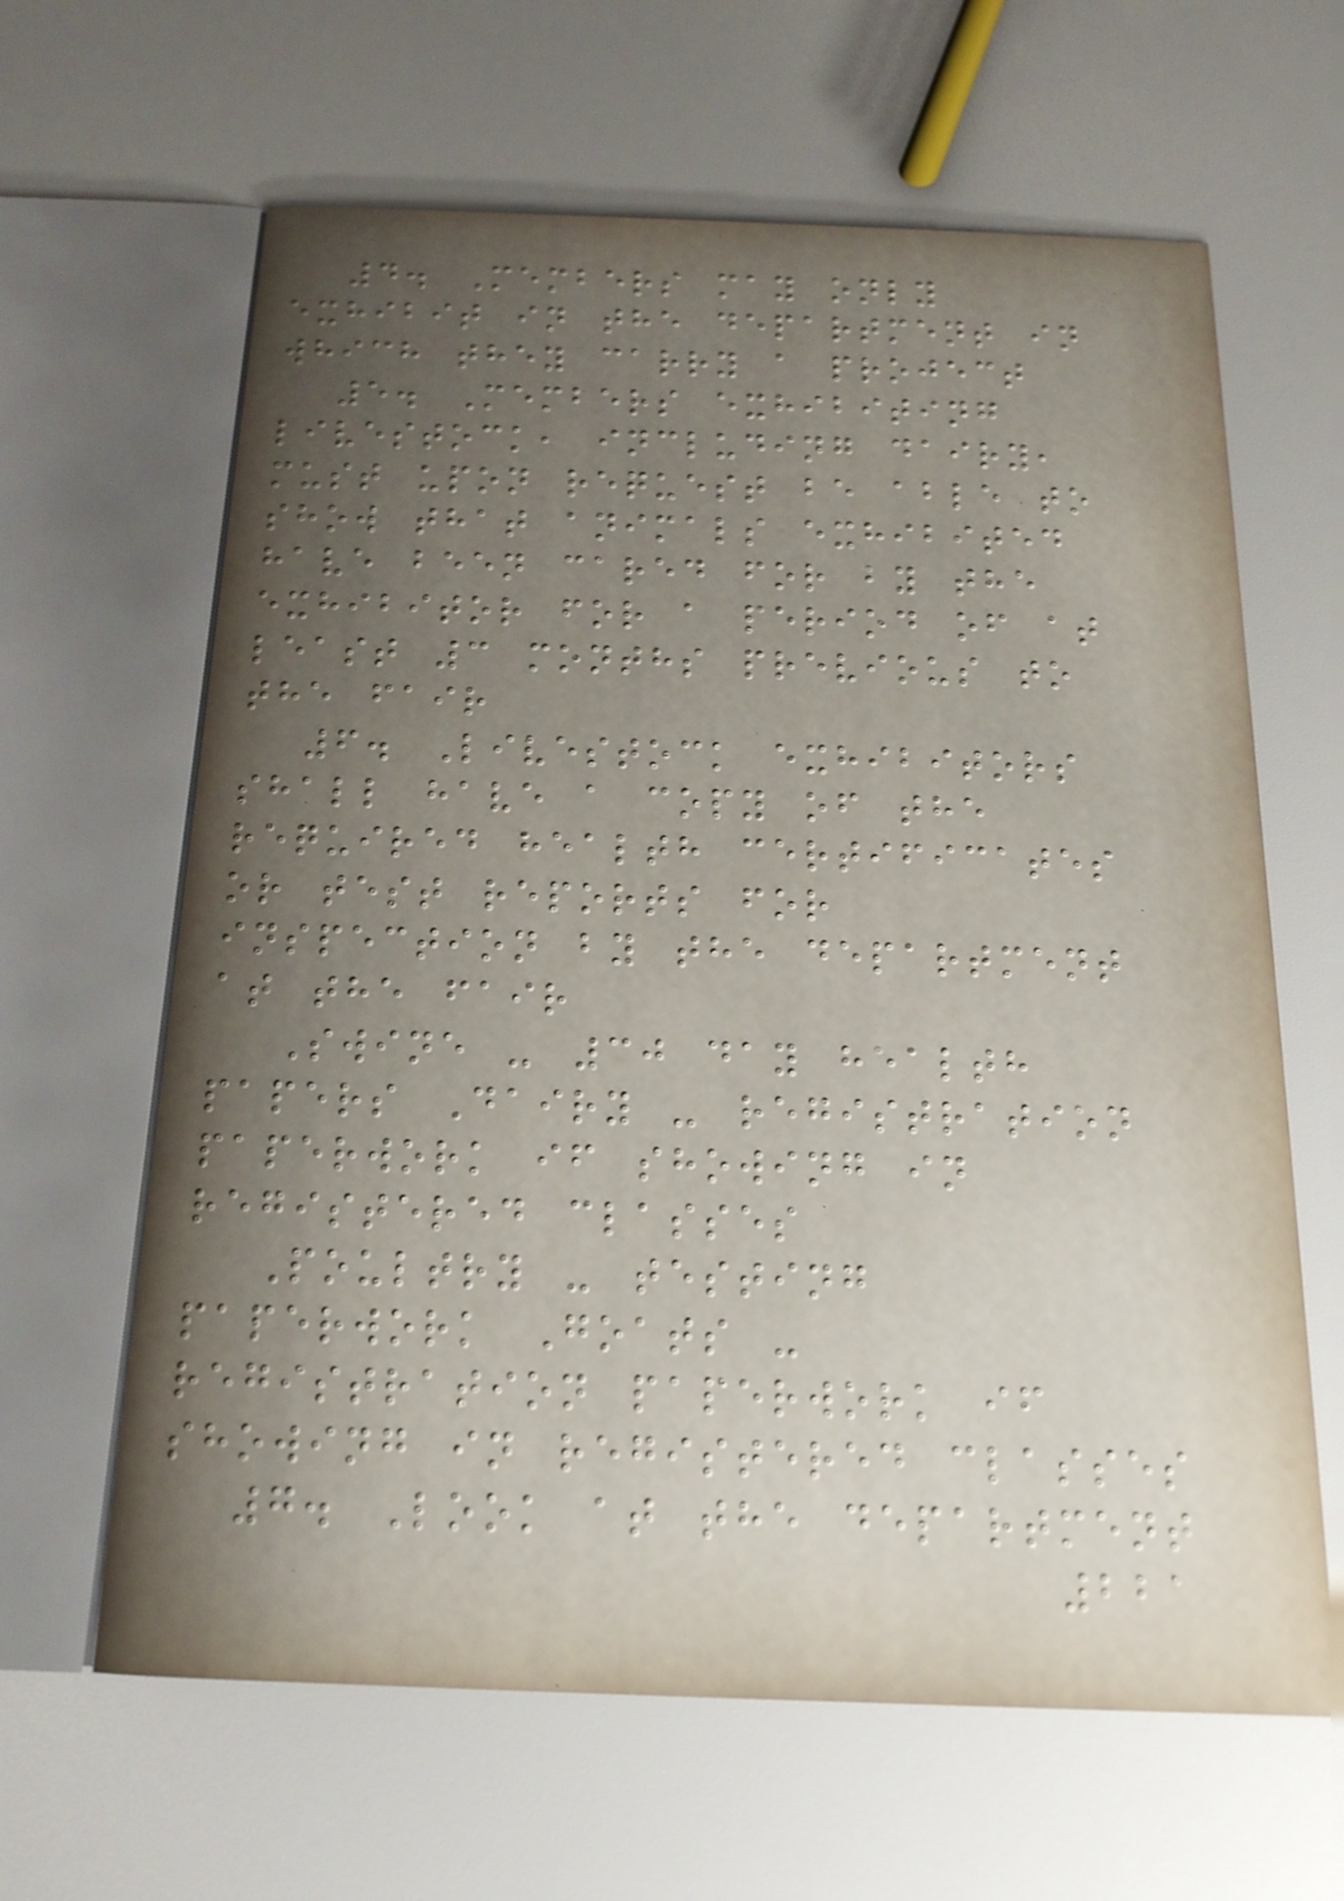4. Members may only
exhibit in the department in
which they carry a project
5. Members exhibiting
livestock, including dairy,
must upon request be able to
show that animals exhibited
have been cared for by the
exhibitor for a period of at
least 3 months previous to
the fair
6. Livestock exhibitors
shall have a copy of the
required health certificates
or test reports for
inspection by the department
at the fair
Swine - 30 day health
papers Dairy - registration
paperwork if showing in
registered classes
Poultry - testing
paperwork Goats -
registration paperwork if
showing in registered classes
7. Look at the department
221
